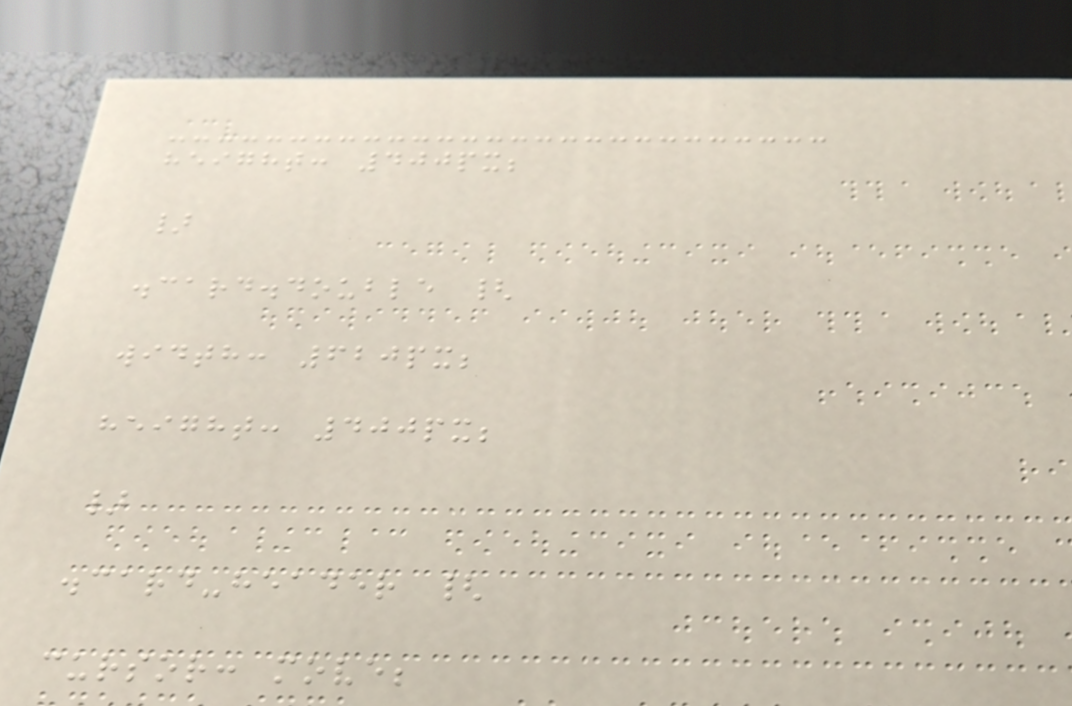height: 400px;
}
.card.double {
width: 620px;
height: 400px;
}
.card-header {
cursor: move;
